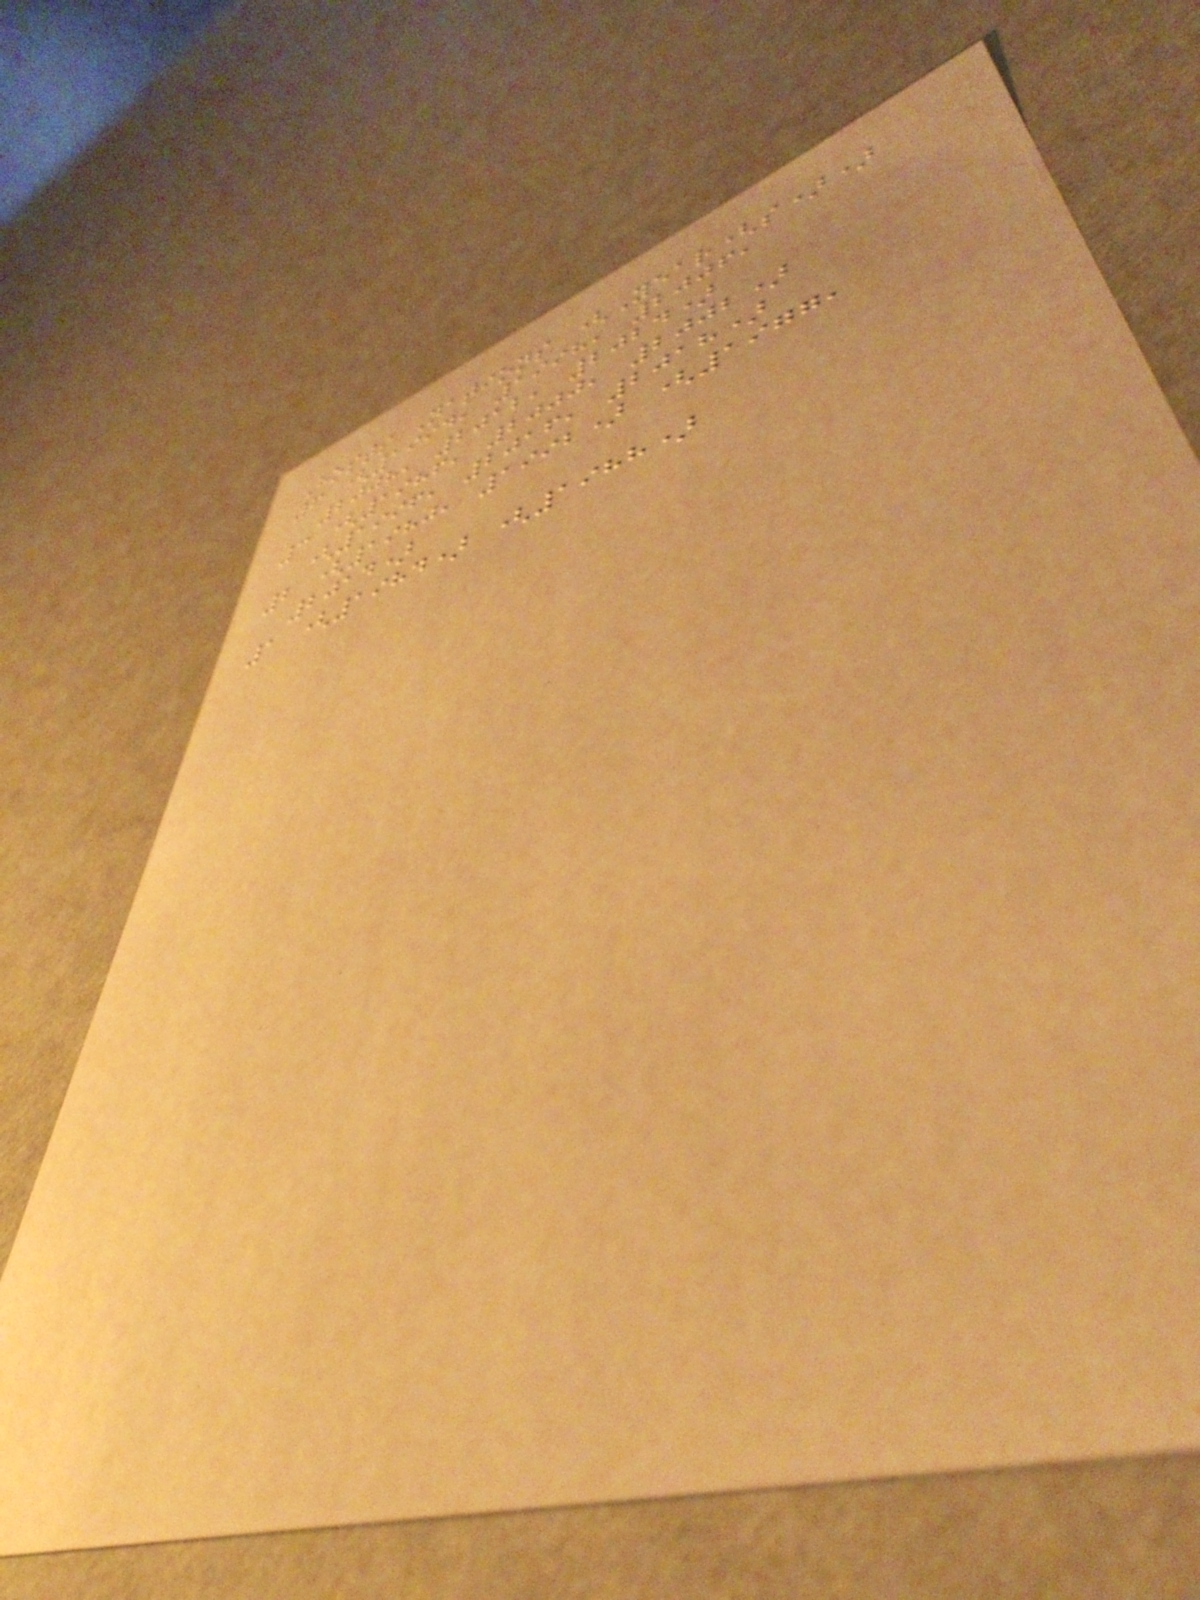Hosts Nations (Year(s))
6 (1994, 1998, 2006,
2008, 2012, 2024)
3 (1986, 2000, 2002)
(1996, 2016, 2018)
2 (1980, 1992) (1977,
2014)
1 (1984) (1988)
